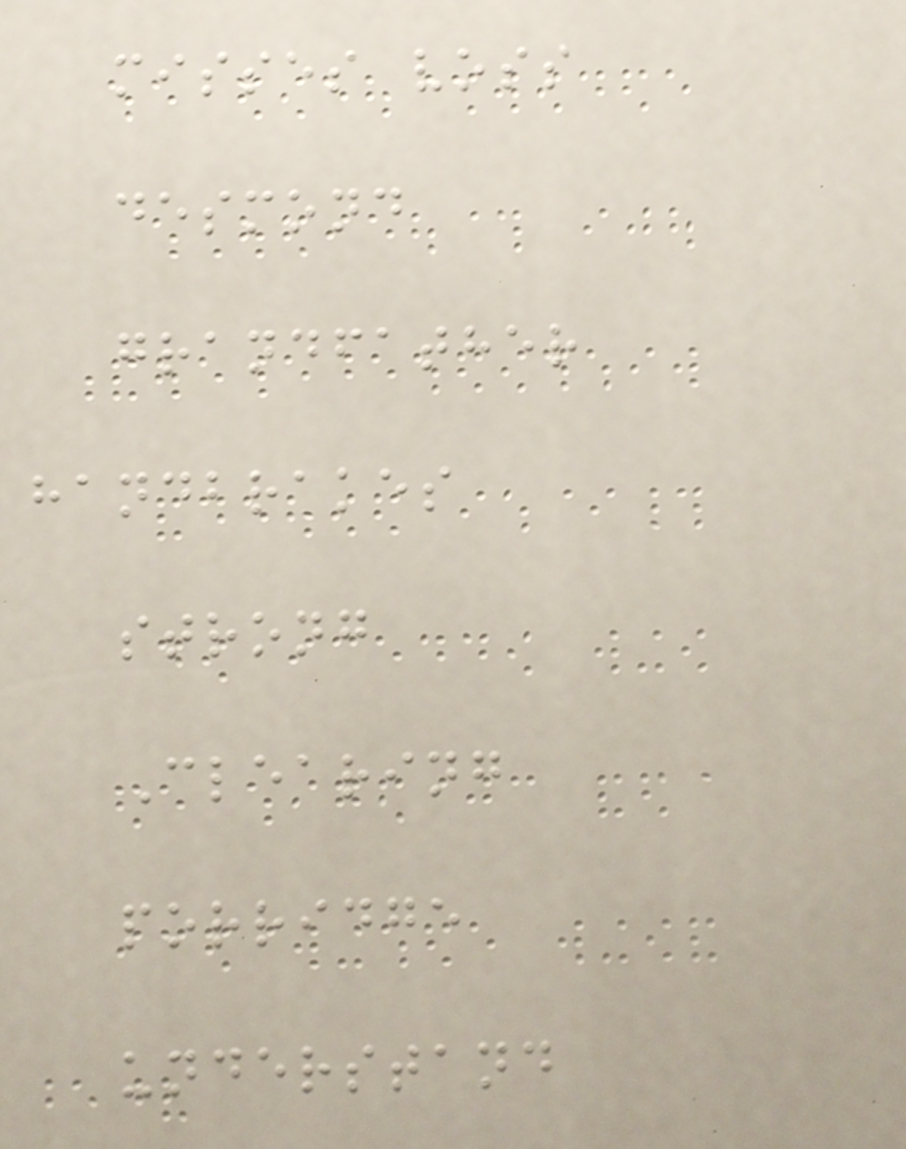misses voss
desmond
grandfather
handbrakes
strong
Clearing
porridge
understand
